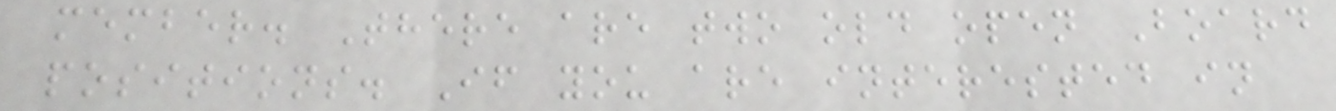member. There are two old open Board
positions. If you are interested in
